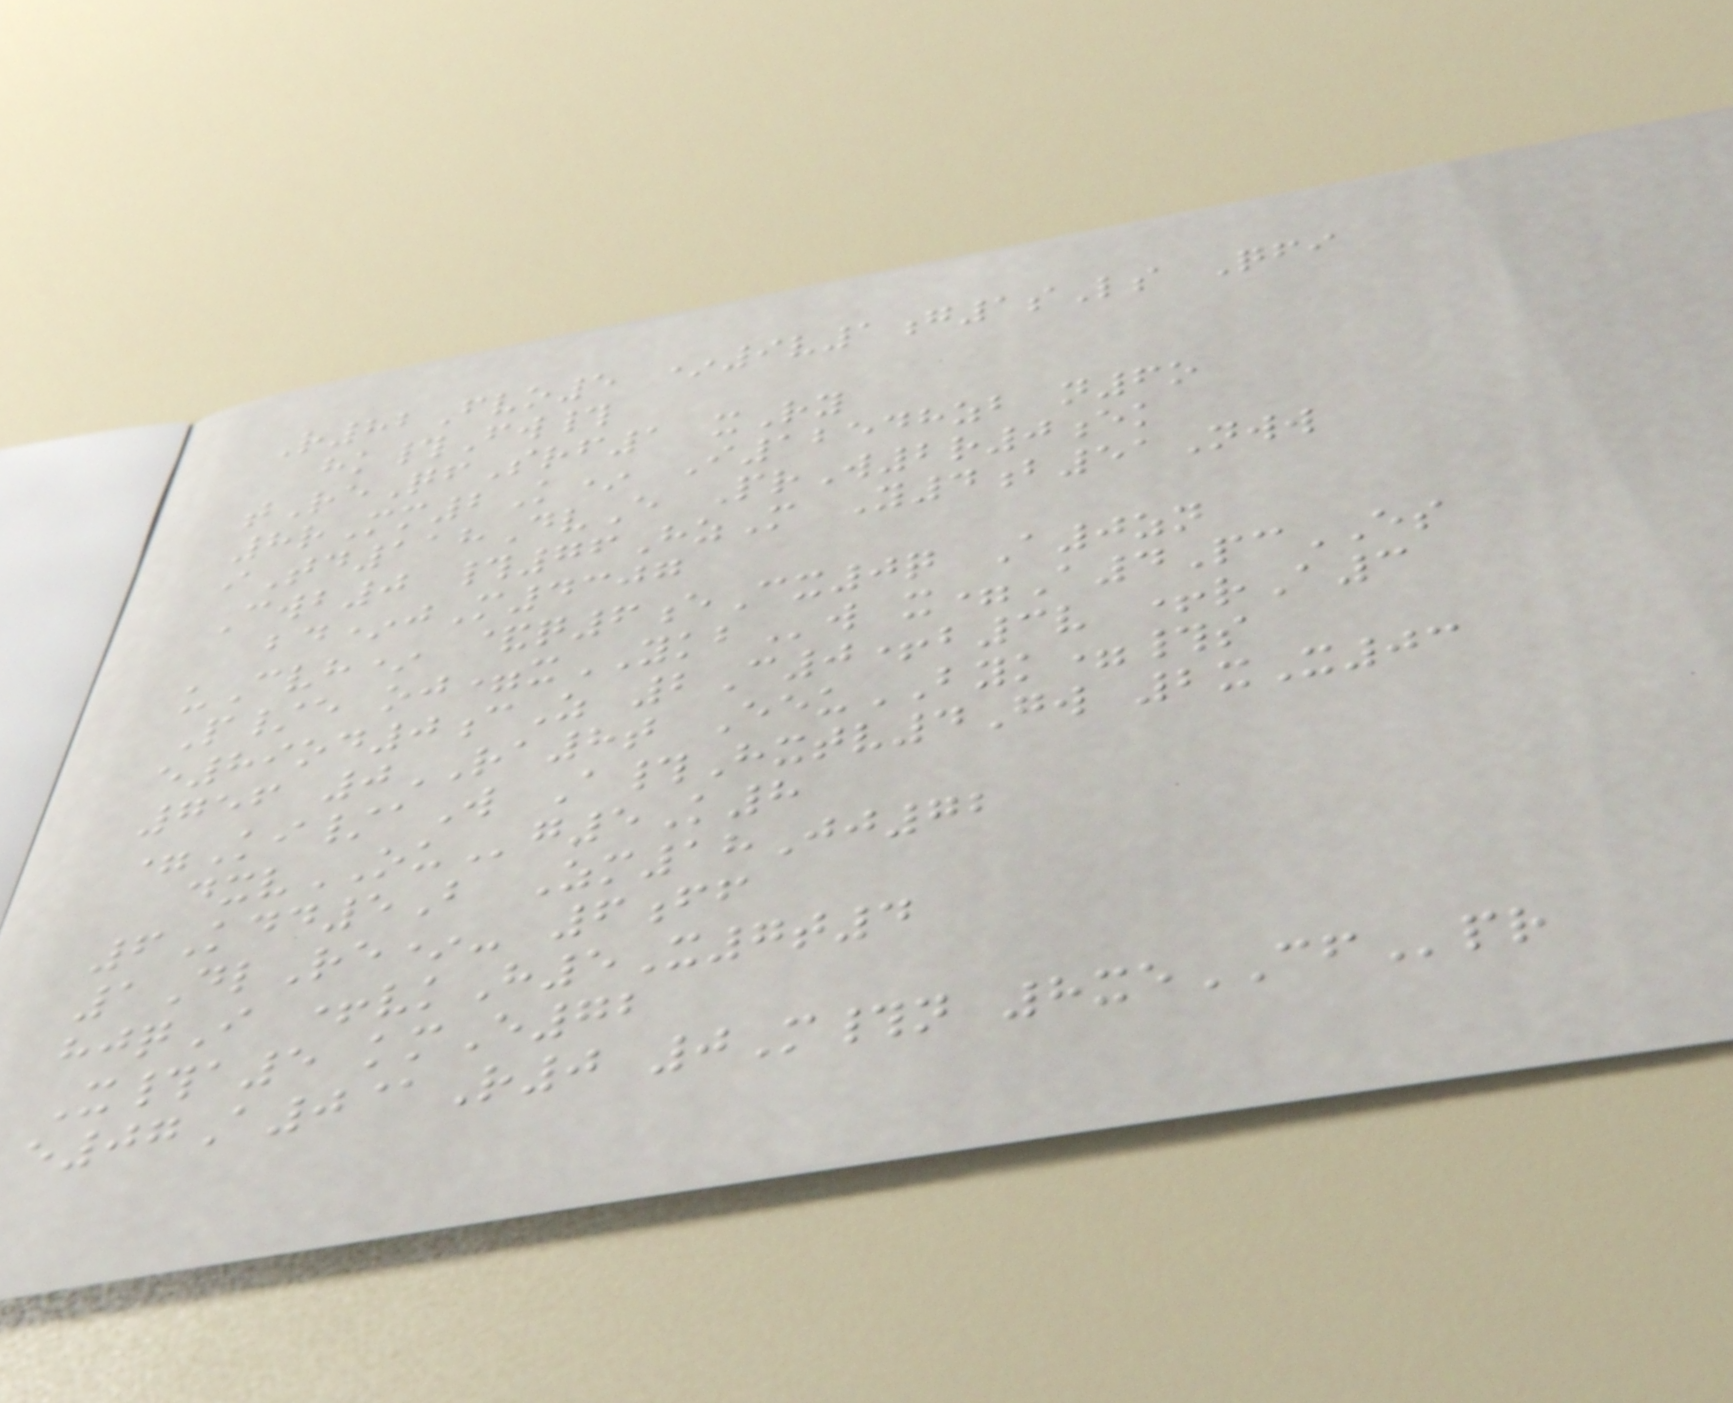R82Fvo5 *9v1g1sLs Qfi
hk#Fw#
tReQfSrf1 xRy
8rMm2K* I12548zb n6o
iTd118DvE PrW2r0ek
Cwb0 #76HzM Y4b51Nww
bd*jM4307
uCvh* &q6eCx0q A0zn
P/e oj=xYKBw x=A4PcES
e89od0cZ 2C0+b3v +rA3
756 0RA8t EeuBYK=#s
=Ki/aW A#Hxtv4Gw 2xX03
dxvOUg5K8
6Kdd5B Zm18Jj72
1DlRe*- 6ff
hjqI +vkH5X7t4
X#a5 kmE72
e07A0@R0 0M#n 8xeCFpr
